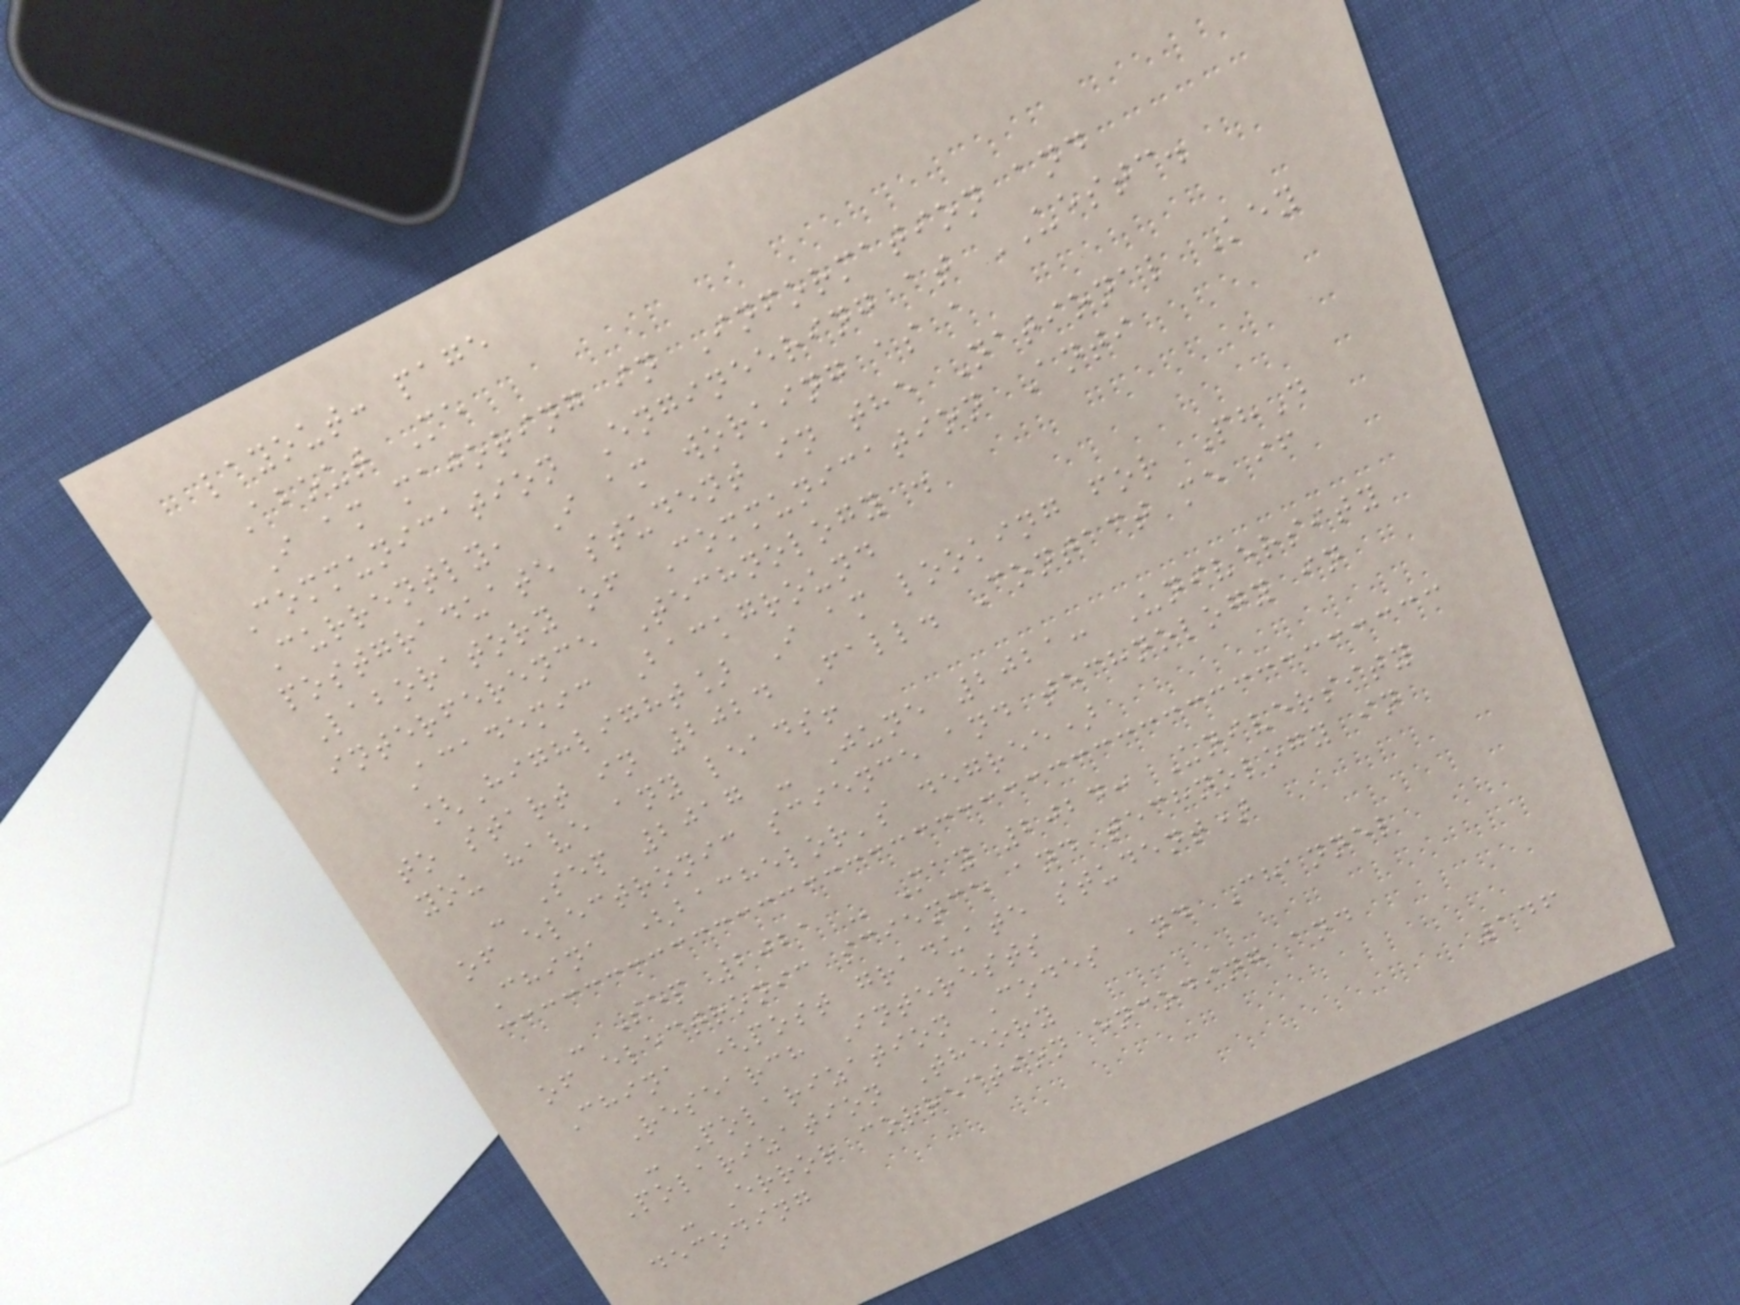layout: page
About Me
I am majoring in Information and
Communication Engineering at UESTC.
Currently, I am working as a
postgraduate student in the National Key
Laboratory of Communication Anti
interference Technology .
Academic Background
[Highlight] I am looking for PhD
to start in 2024 Fall. Contact me if
you have any leads!
- Sep 2017 - June 2021: University
of electronic science and technology in
China (bachelor's degree)
- Sep 2021 - May 2024: University
of electronic science and technology in
China (post graduate student)
Research Interests
- Polarization Codes and Channel
Polarization Theory
- Error correction encoding and
decoding
146
